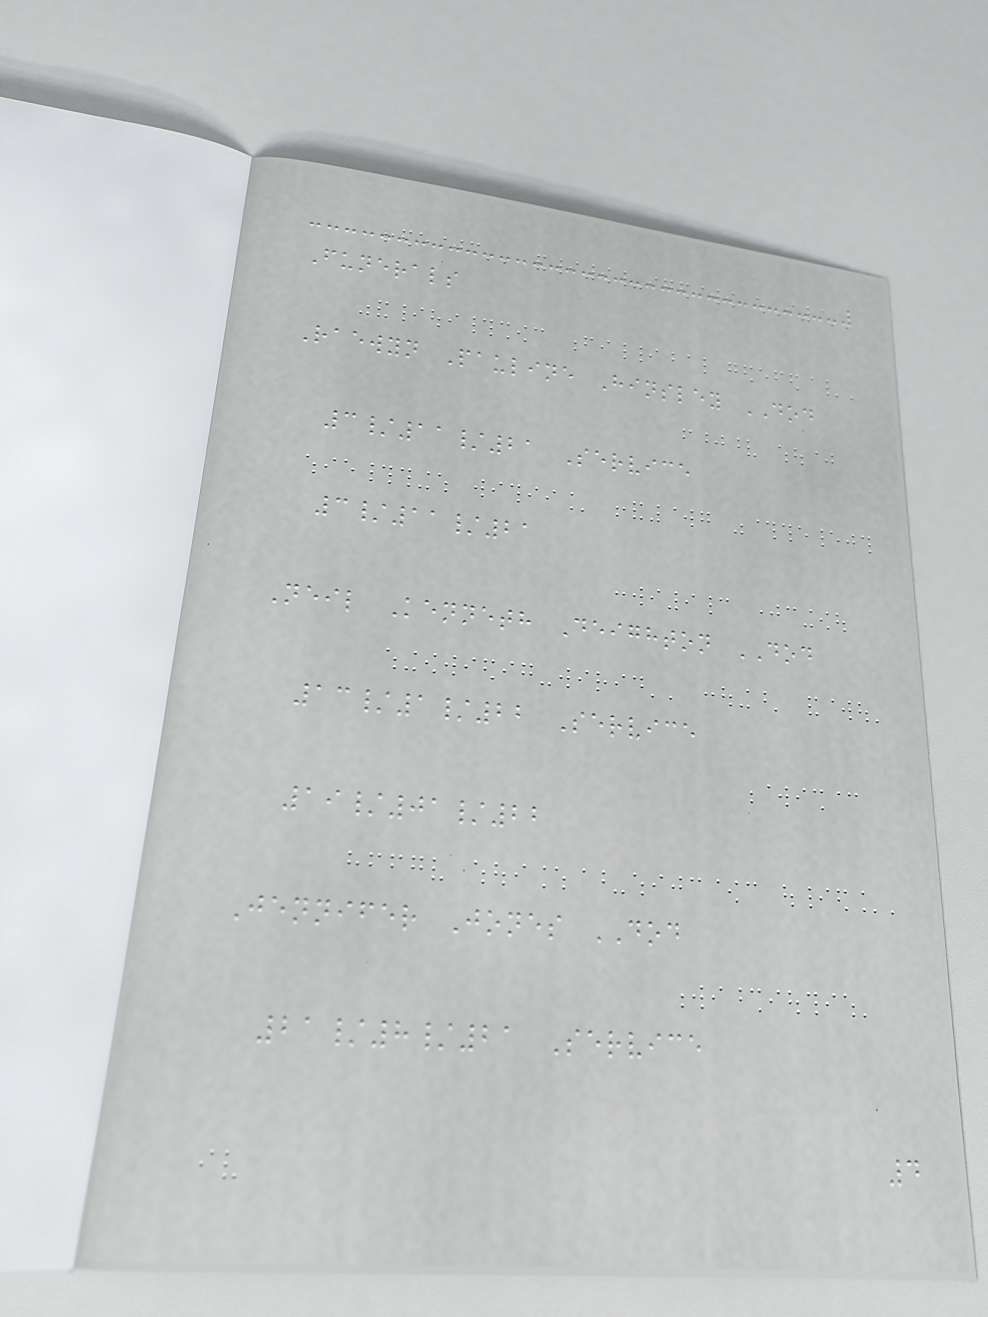Funerals
Raewyn Pauline Hinsley DOD
3/11/21 Service
3/11/21
Neil Kenneth Deighton DOD
13/1/22 Service
19/01/22
Jennifer Jones DOD
21/8/21 Service
4
